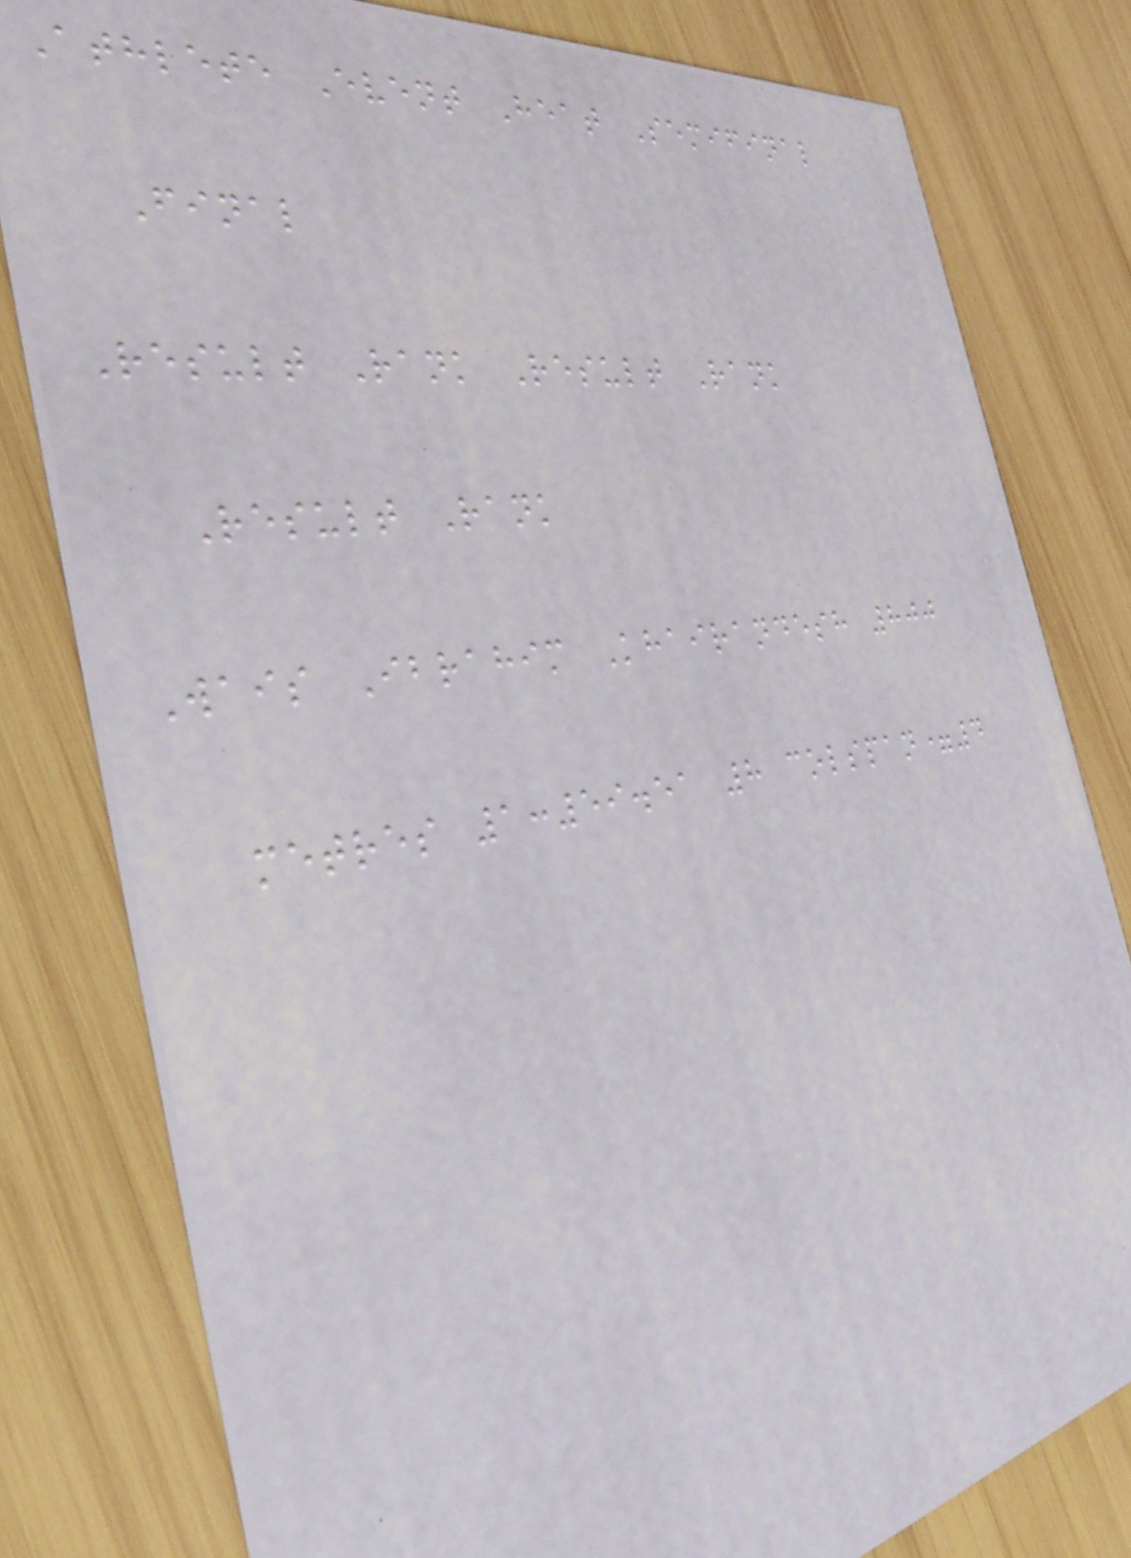Athlete Event Heat Semifinal
Final
Result Rank Result Rank
Result Rank
Wais Ibrahim Khairandesh 800
metres 1:59.51 8 colspan=4
